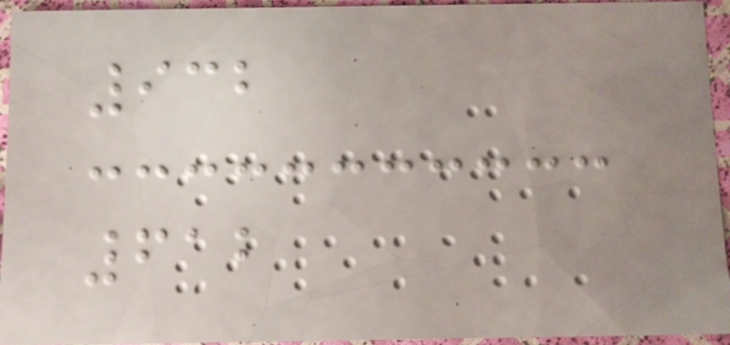932
612
